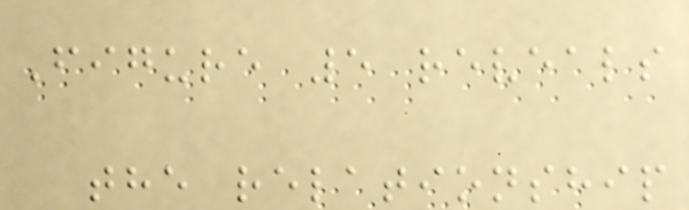Figure 5 reveals
the relationship
